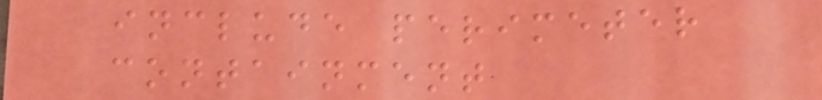include perimeter
containment
